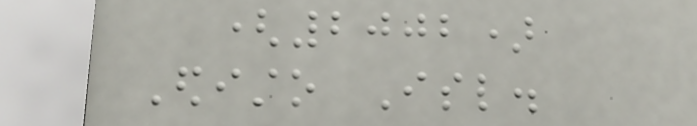(2002)
Edisto Isl.
